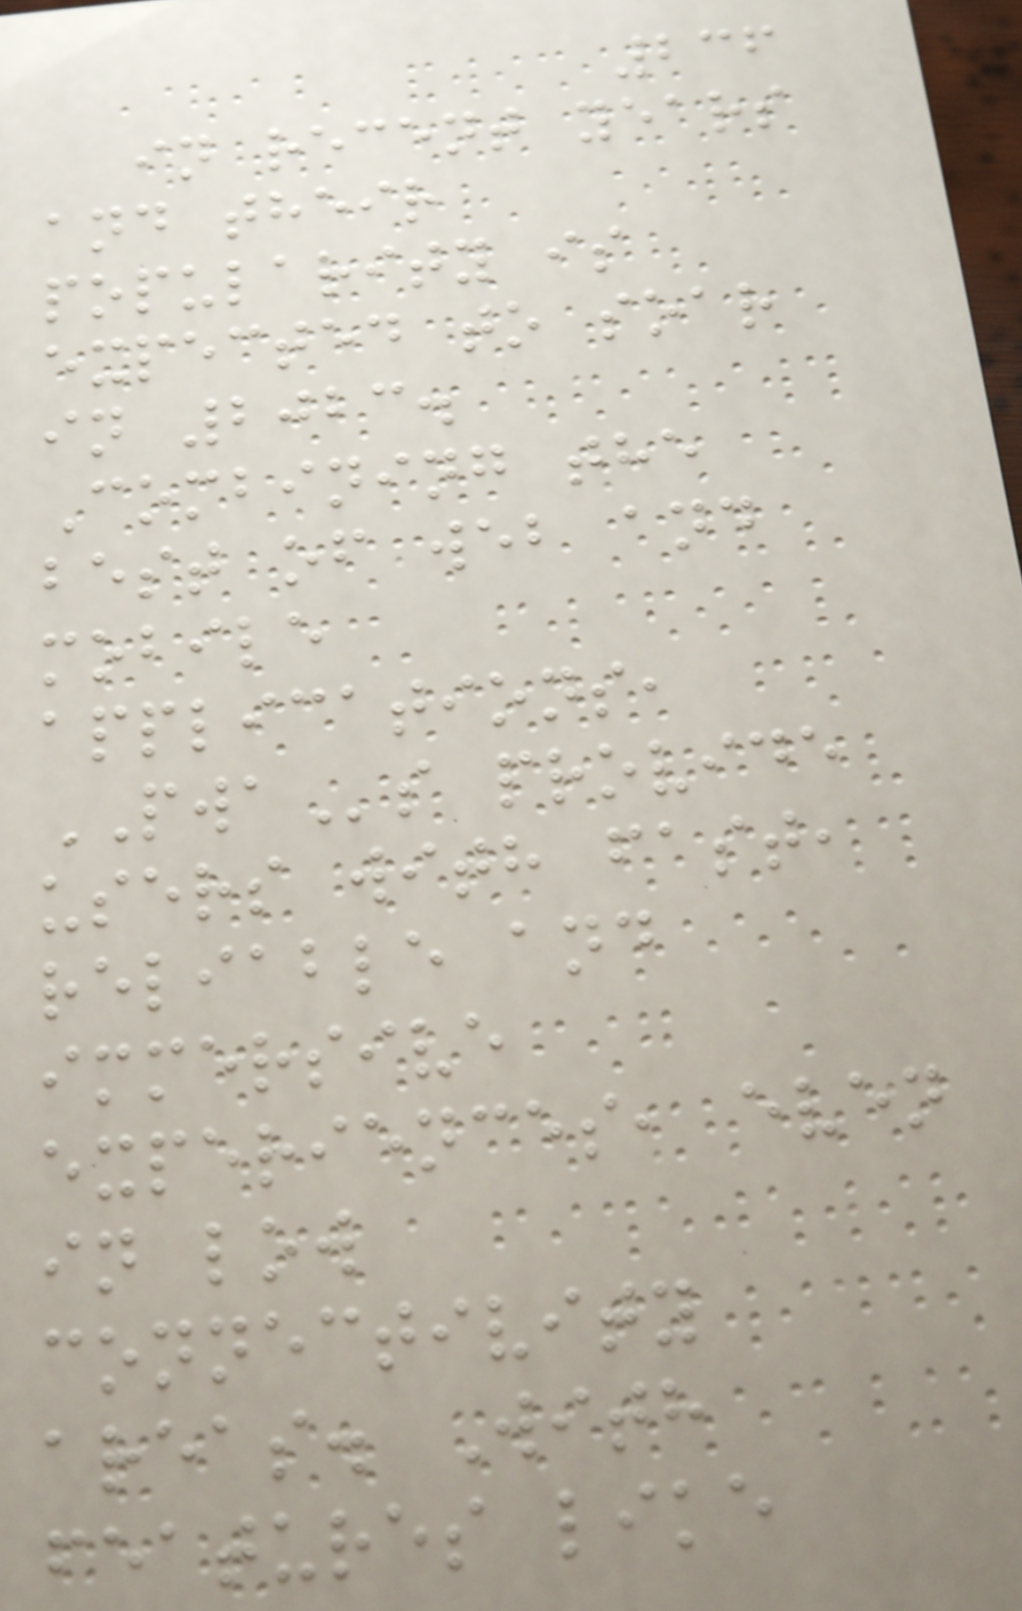236
in recent years
and their
popularity is
expected to soar
in 2023.
Combining the
best of web and
mobile
applications,
PWAs provide
users with fast,
reliable and
immersive
experiences, even
in low
connectivity
areas. With
features like
